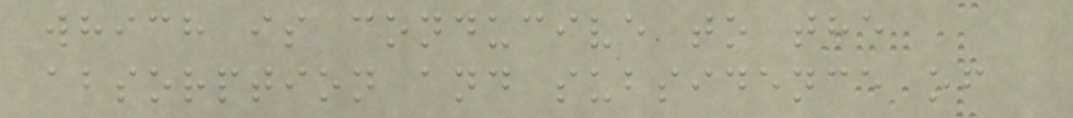which is conducive to the
absorption and subsidence of
